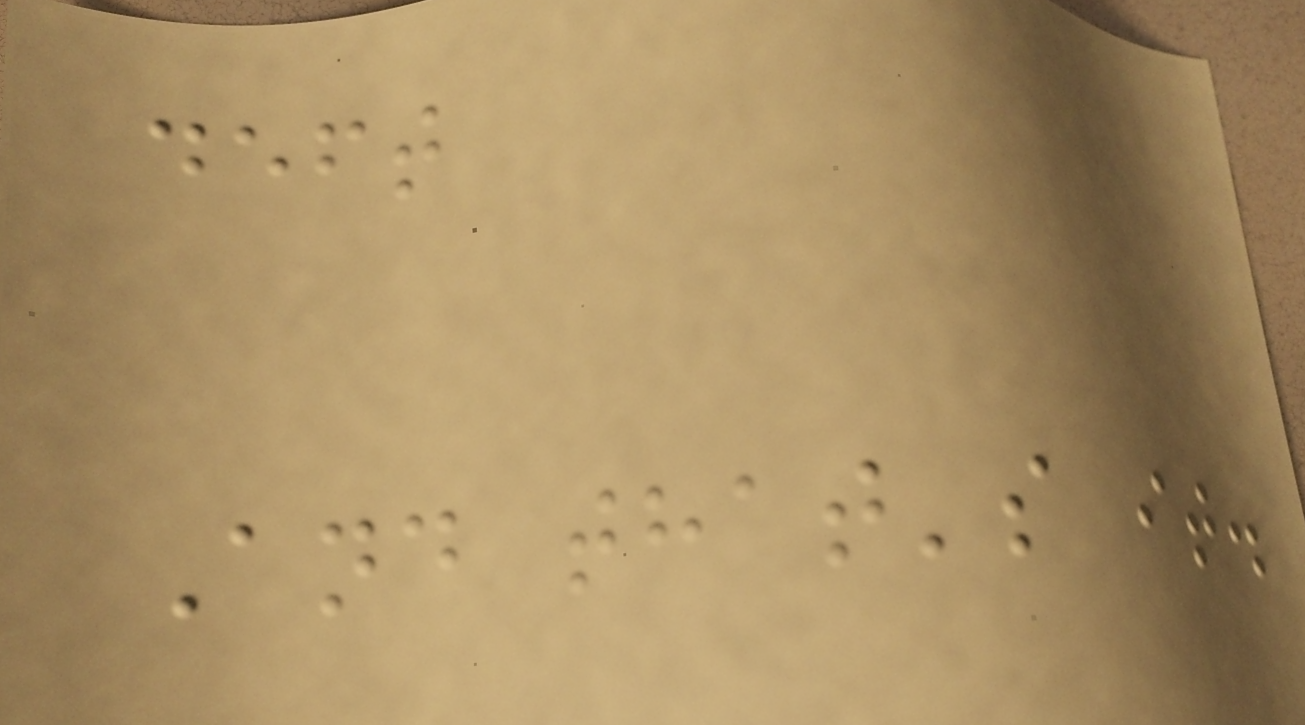deft
And that's it.
